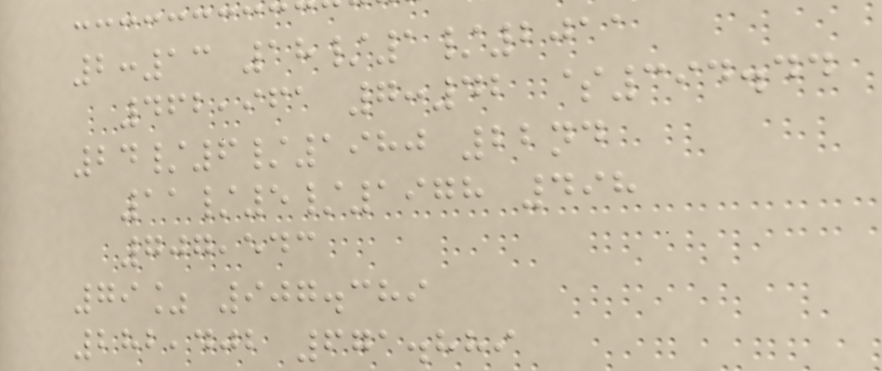2:13 18/1/2011
462,961 7:42 $394.44
24/6/1980 22nd
11/5/1978 498
707,543
79% 907.389
282,402 671.889
